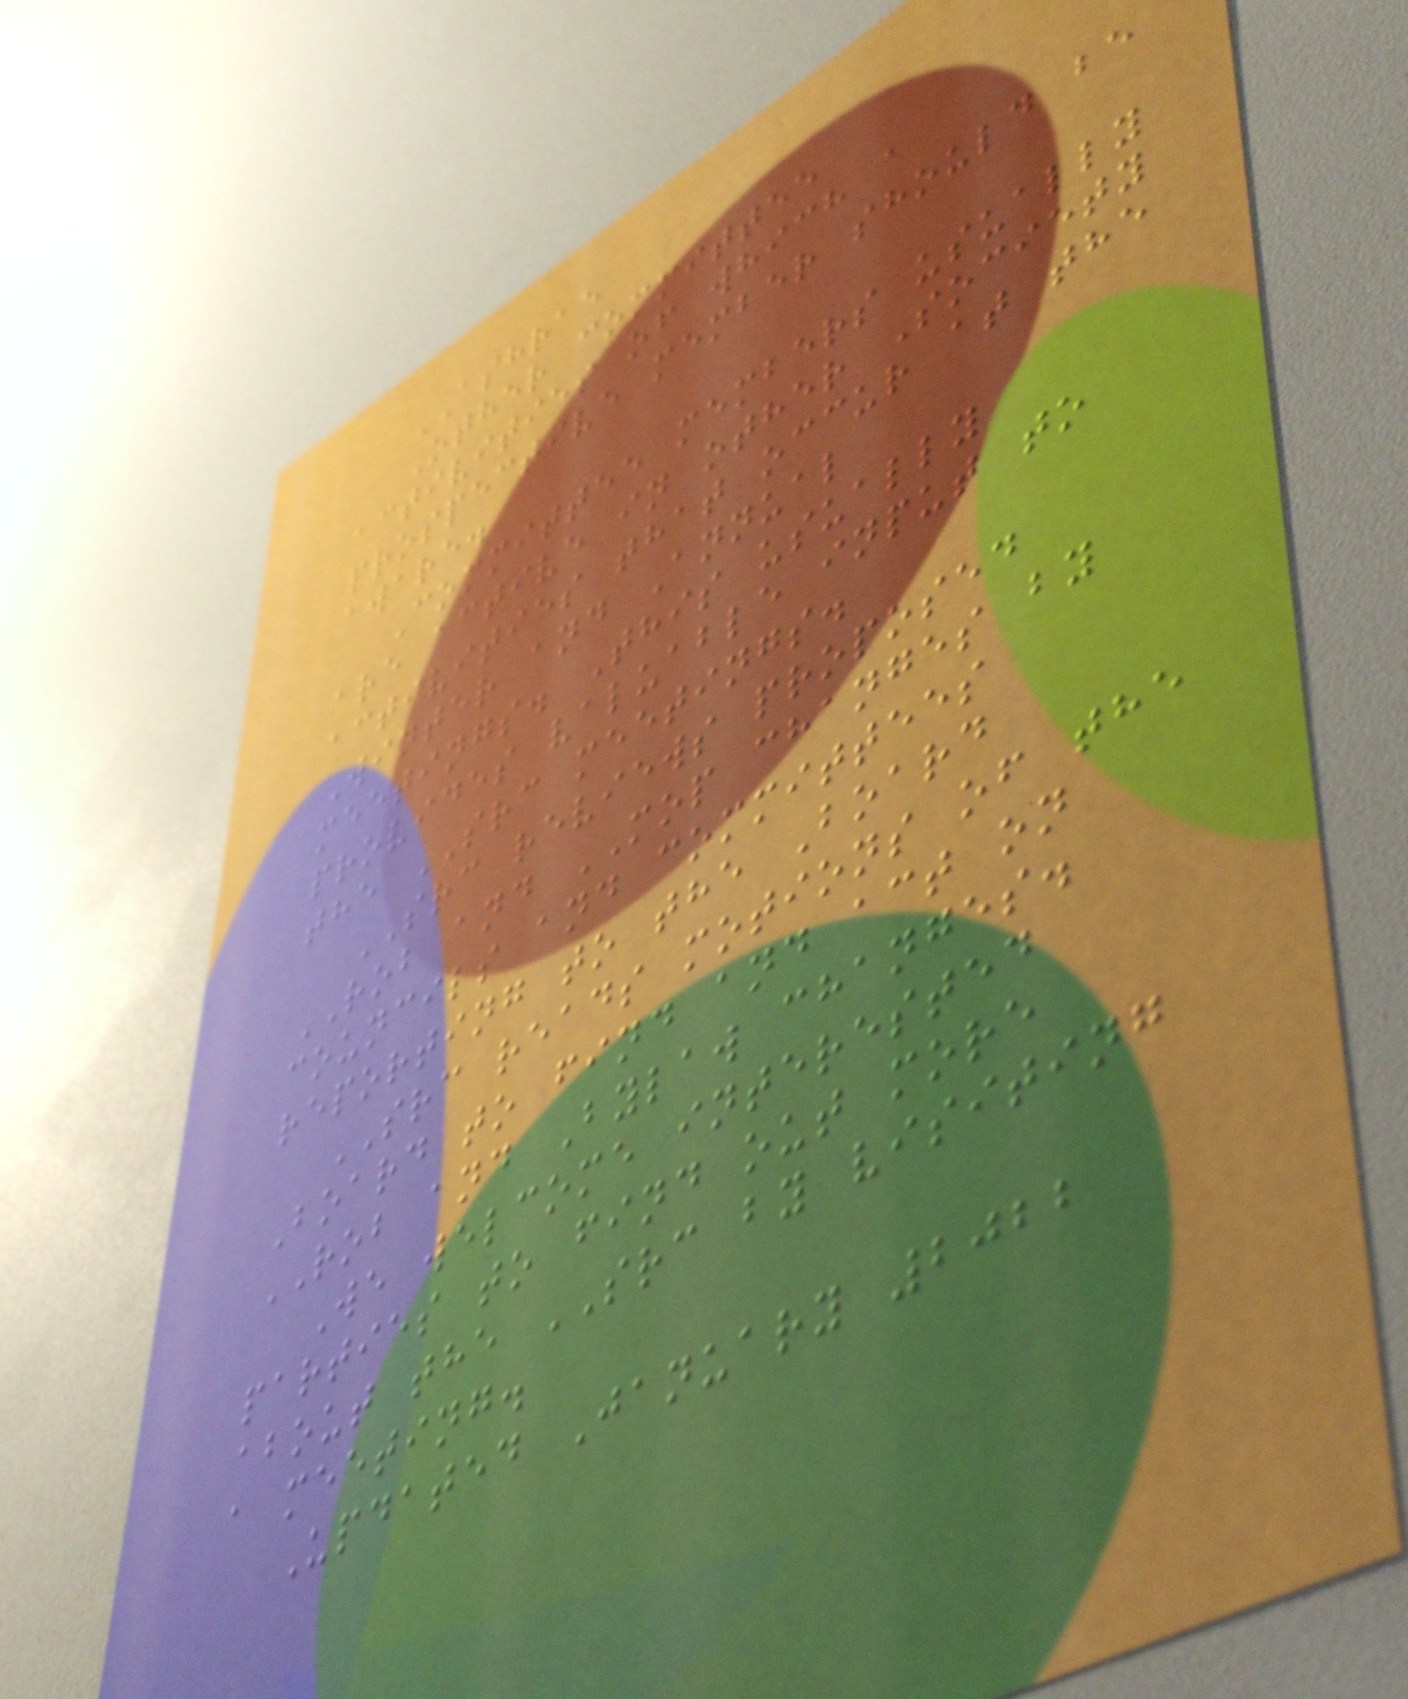ASHRAE
Other committee
activities of which a
prospective member should be
aware.
Committee members usually
are active in other Society
activities that occur at the
Winter and Annual
meetings. This usually
provides valuable input to
the SRC meetings.
SRC reviews proposed
ROB and MOP changes by
councils and committees
reporting to the Board
SRC reads motions of the
Board to find and act on
ROB and Bylaw changes.
We welcome interested
parties to find out more
about the SRC by visiting
a meeting.
Updated January 2022
